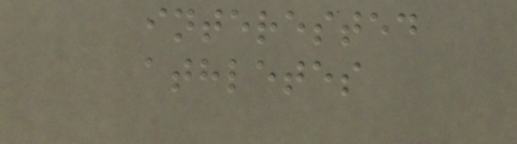interested
athletes
